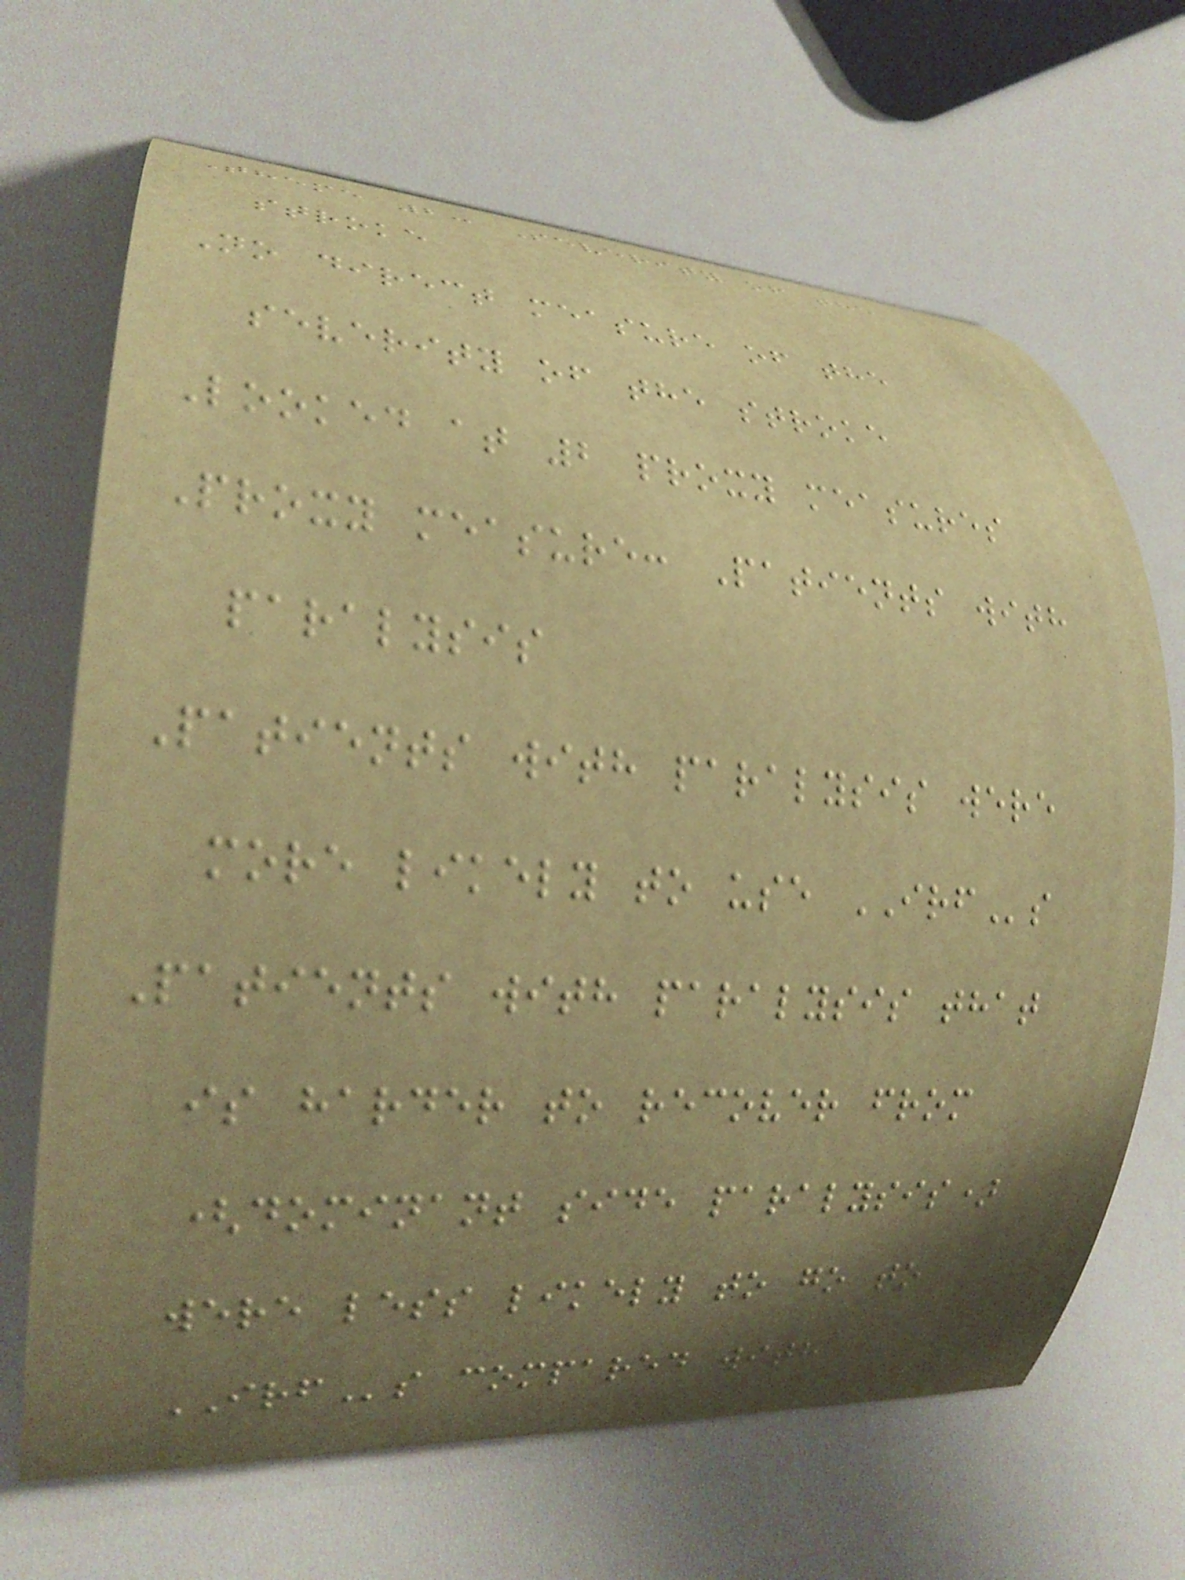Theme 2: Severity of the
stroke
No direct measure of the
severity of the stroke
Looked at 2 proxy measures
Proxy measure: Patients with
paralysis
Patients with paralysis were
more likely to use IRFs
Patients with paralysis that
is harder to recover from
(dominant side paralysis)
were less likely to go to
IRFs compared with
